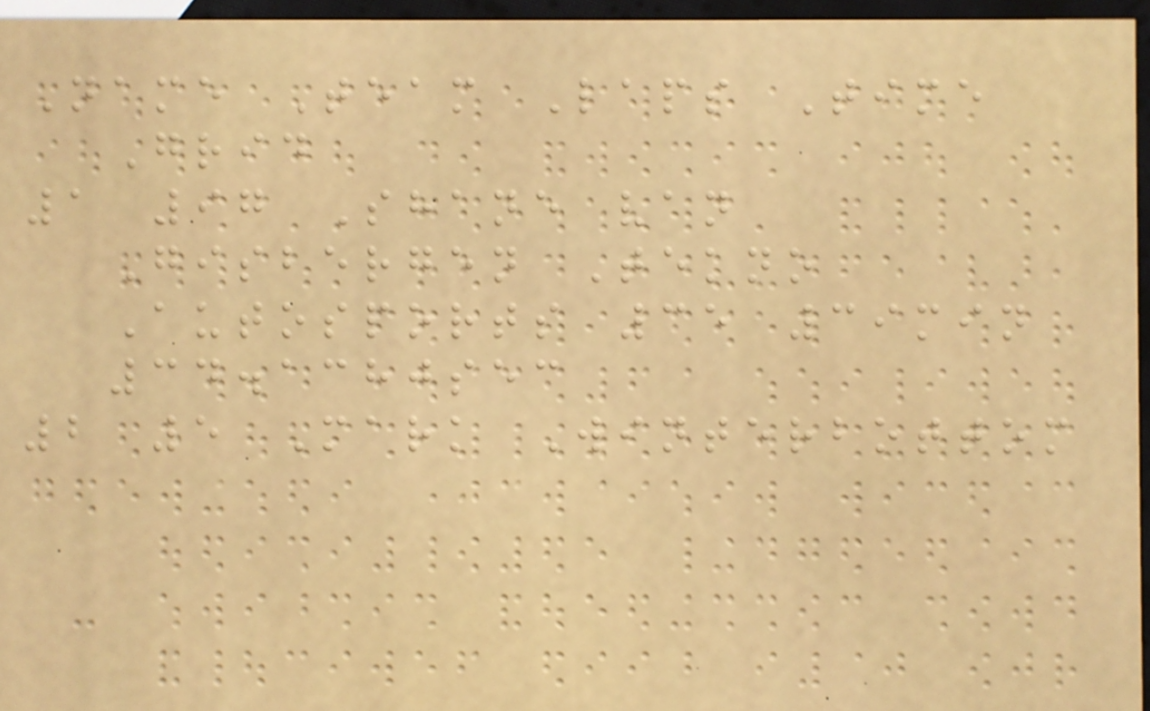Name Team Laps Time
Grid
1 97 Shane van
Gisbergen Tekno
Autosports 35 39min
34.1380sec
2 5 Mark Winterbottom
